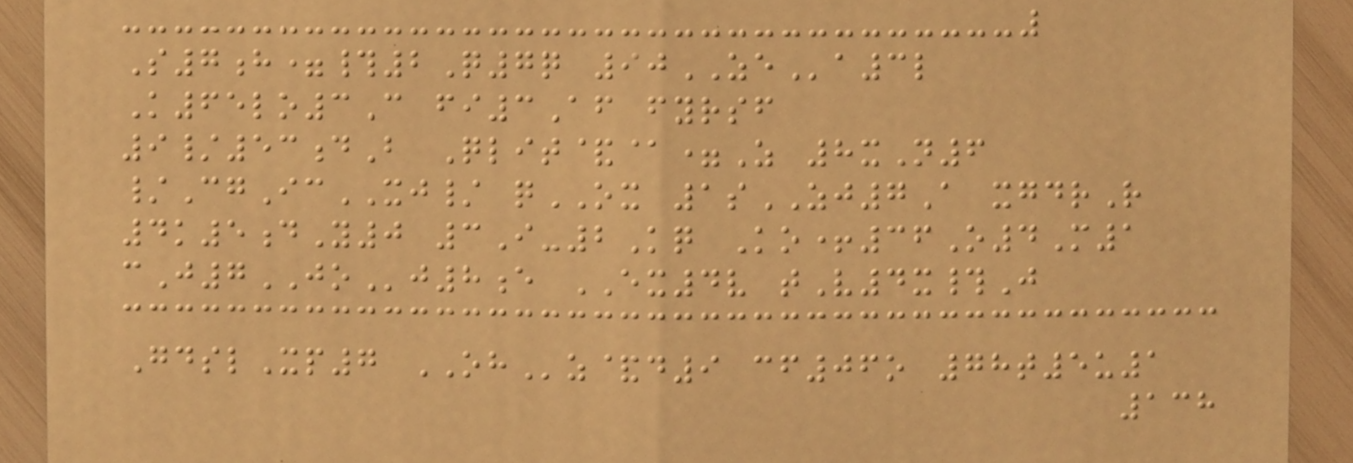S7h=#2Q7q 90ZEa3l
K65lo3C fi3Af fyrsf
9/53dB Qlit&@=Z 8xN6
/CgIcXJ/ qOX 1sZJ7A xgdrR
4k5dY0 3I-2Kq Ko+36O4M1
cJ7JOj8e EX4v tV4x#J
GdslXp7 OHz&d9 cf06o 78t5u1
138
